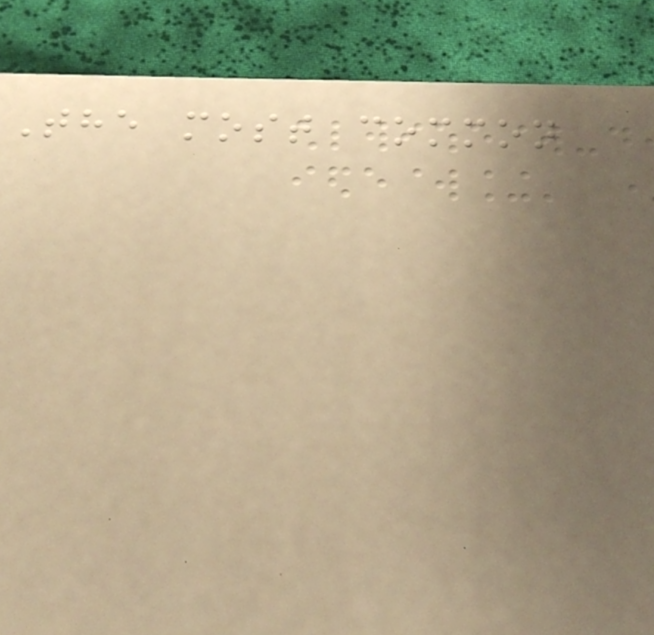The most common
